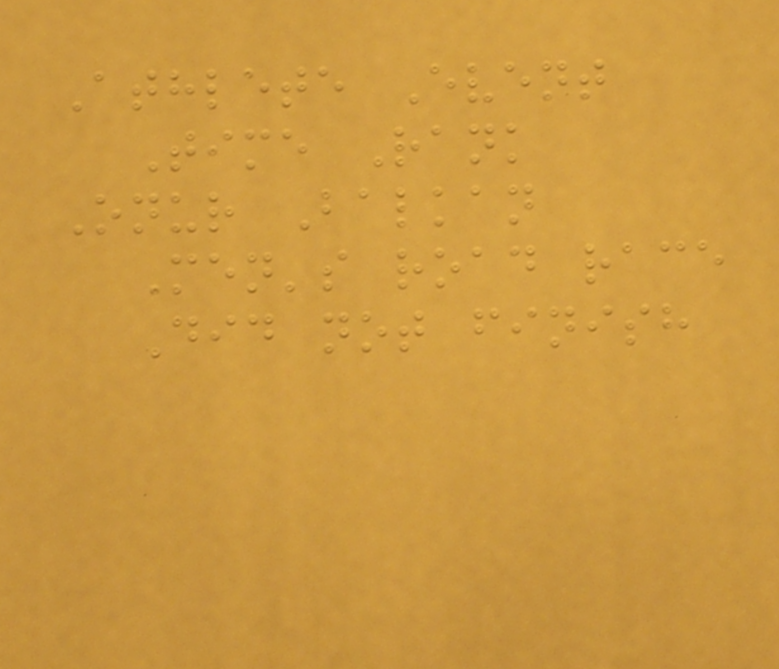Athlete Event
Time Rank
Onur Balkan
Men's road race
Did not finish
